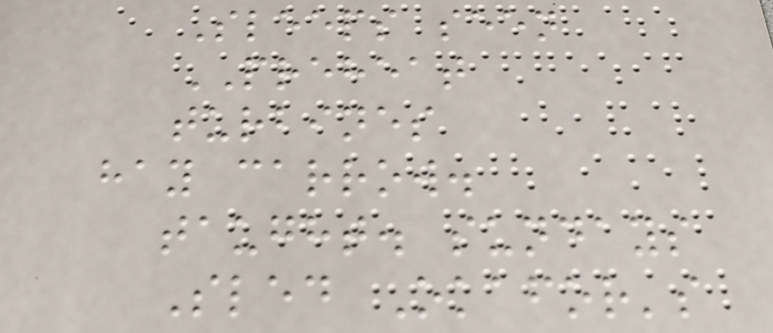Sleeps seen
PREHEAT
turbines
hay carrow.
taught. sundays
Sled Okafor's
